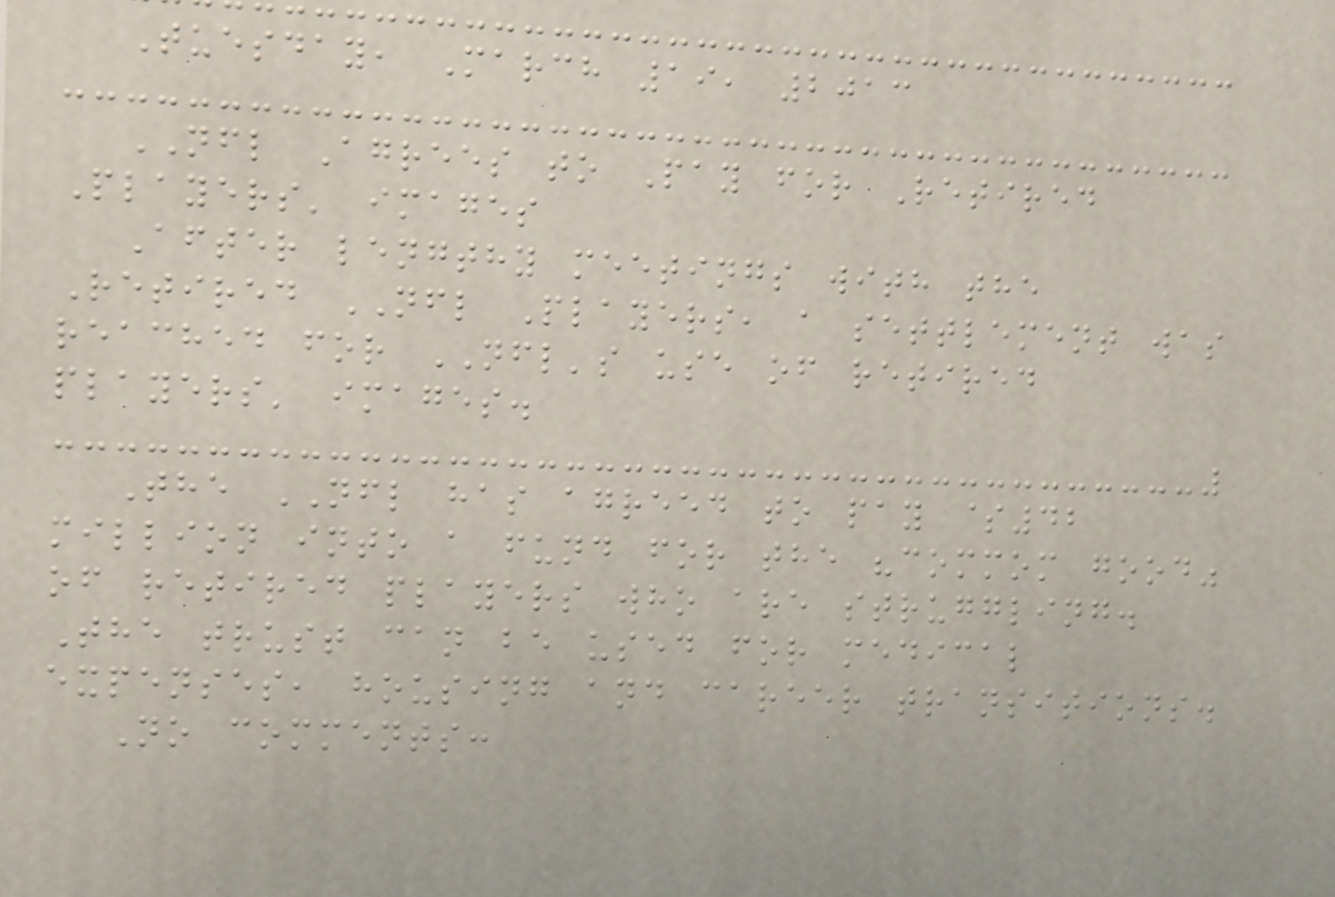Tuesday, March 19, 2013
NFL Agrees to Pay for Retired
Players' images
After lengthy meetings with the
Retired NFL Players, a settlement was
reached for NFL's use of retired
players' images.
The NFL has agreed to pay $42
million into a fund for the "commom good"
of retired players who are struggling.
The trust can be used for medical
expenses, housing and career transitions.
No comments:
